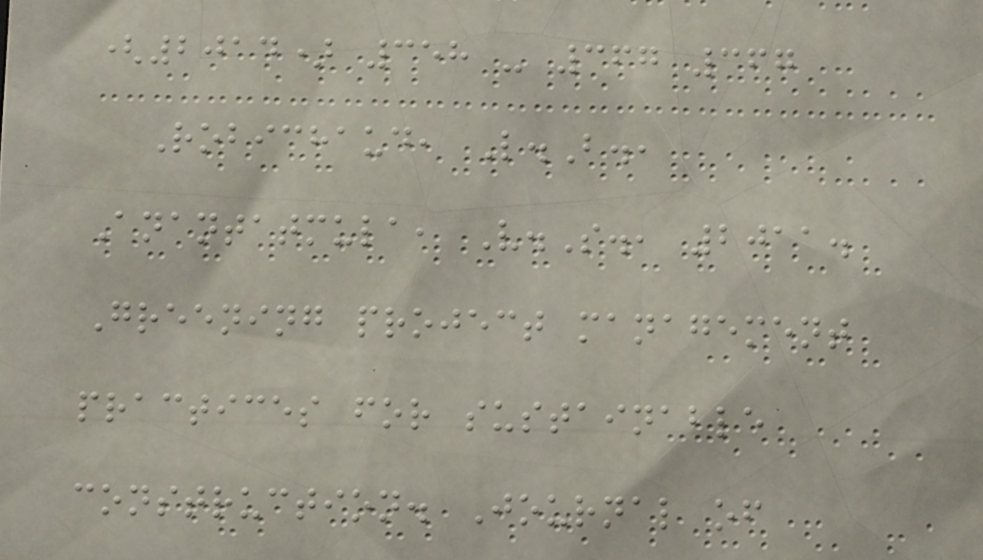(2014) 358 - 367 367
Robichaud, L.B.,
Anantatmula, V.S., 2011.
Greening project management
practices for sustainable
construction. Journal of
